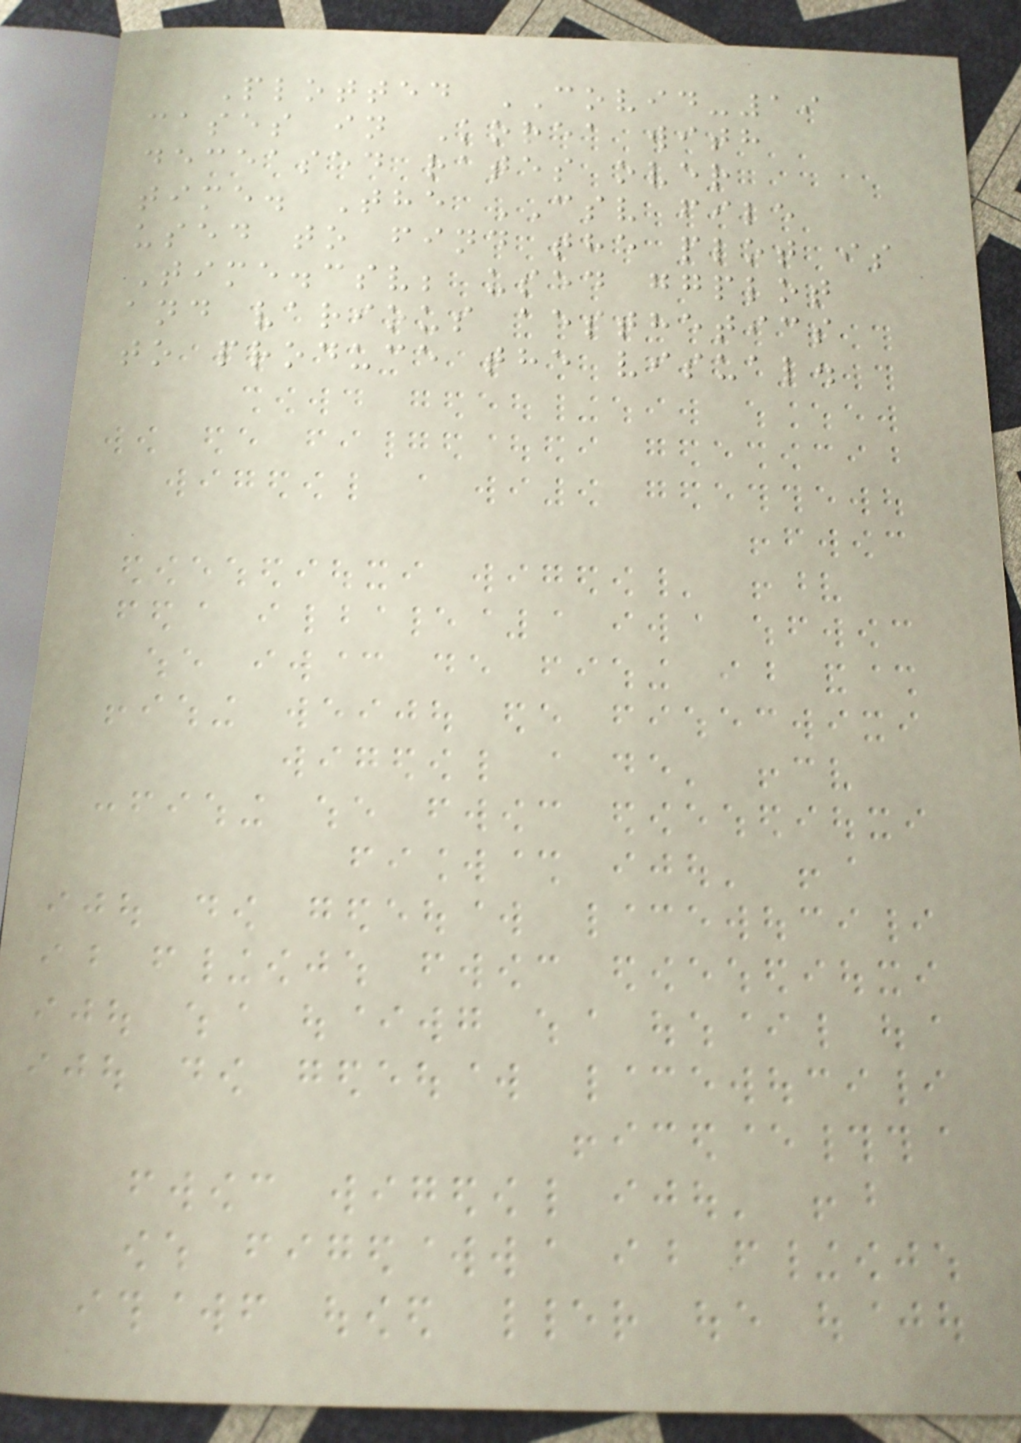Plotted COVID-19
cases in Korea with
deceased rates over
time. The CSV file
used to find the plot is
Time.csv; used ggplot
and various aesthetics
to produce the visual.
